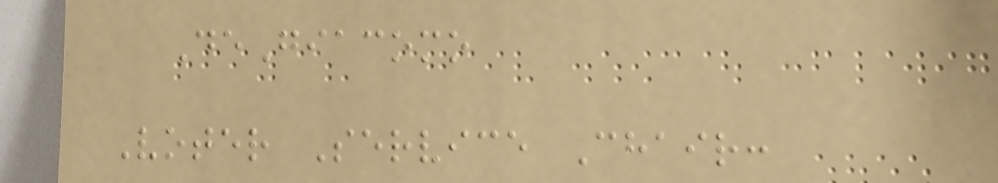DeGiacomo
Voter Service Chair:
